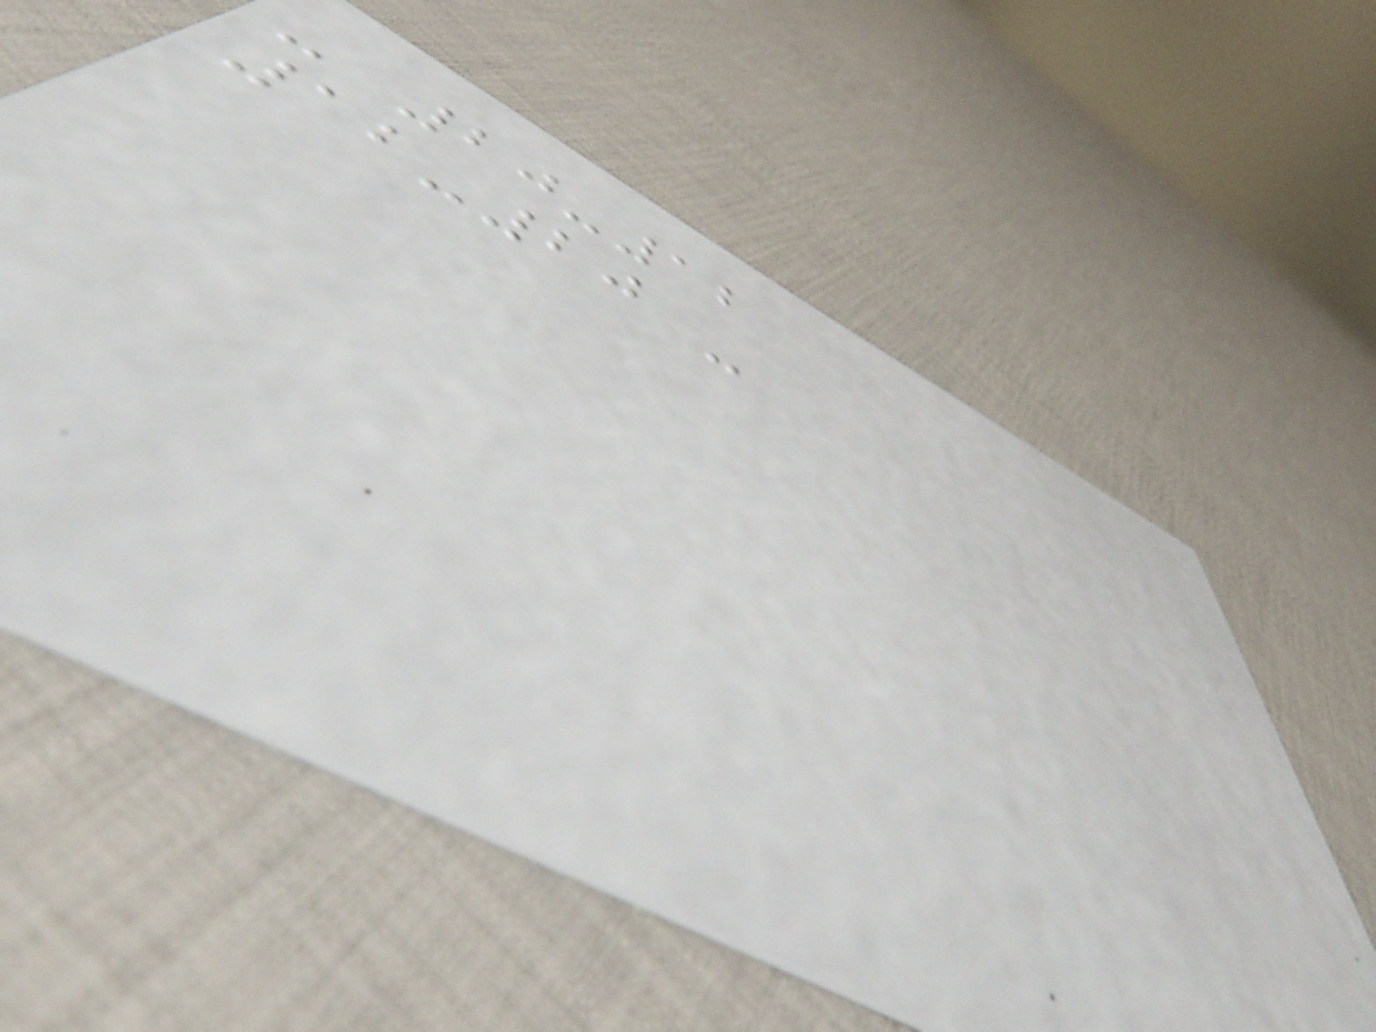- 20-12
12-20 -
